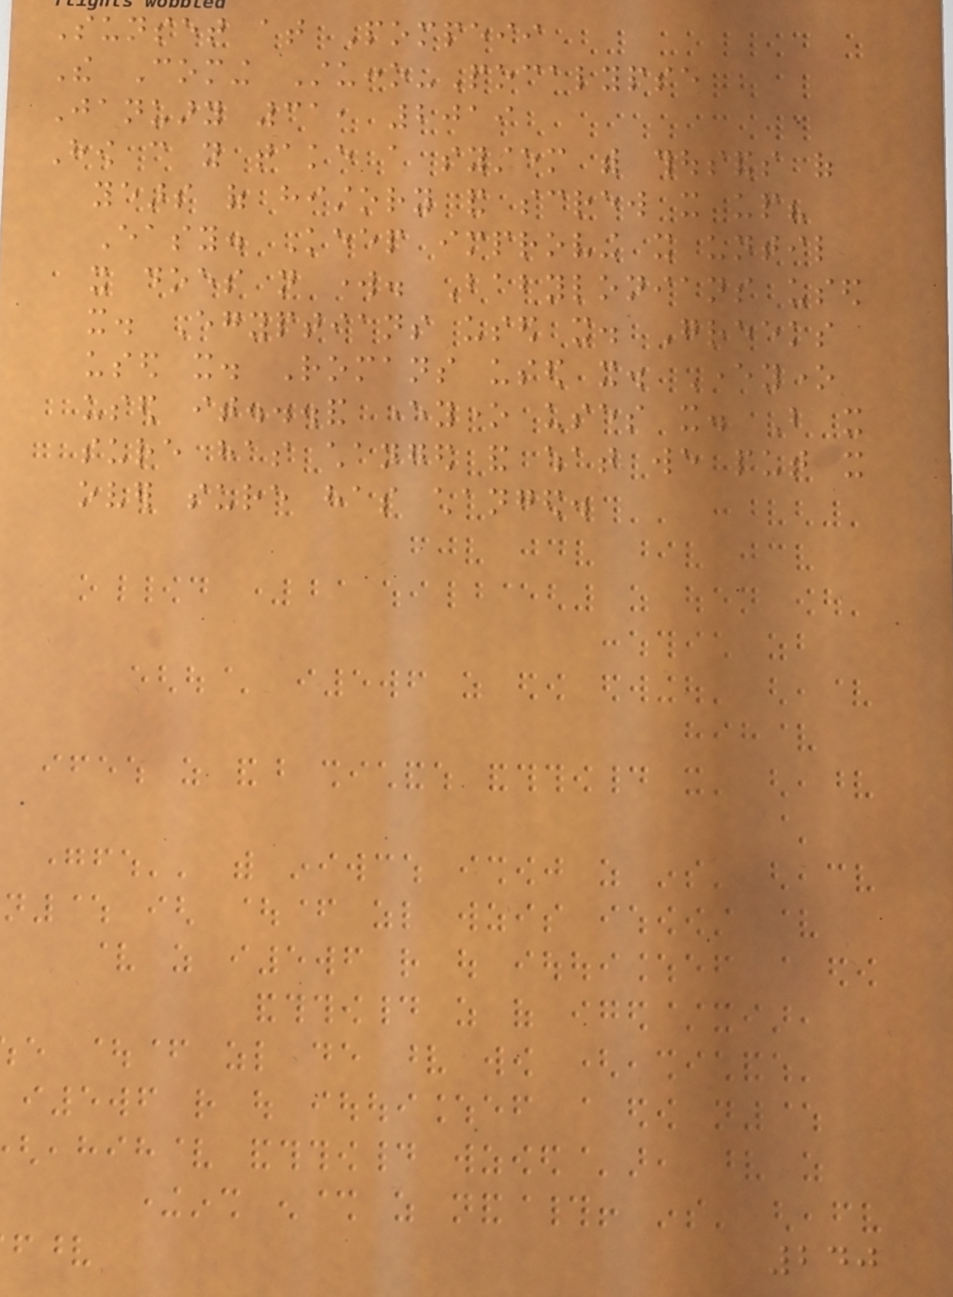Sunset at Pompeii
The Coming Stucco-Pocalypse
January 31, 2019
How can you take a system with thousands of
years of history and screw it up?
Easy. Keep improving it until
it does not work. Babylonians used
it. Egyptians used it. Greeks
used it. Romans used it. Everyone
used it...and everyone uses it. But it
sure has changed and what we put it
over sure has changed.
240
